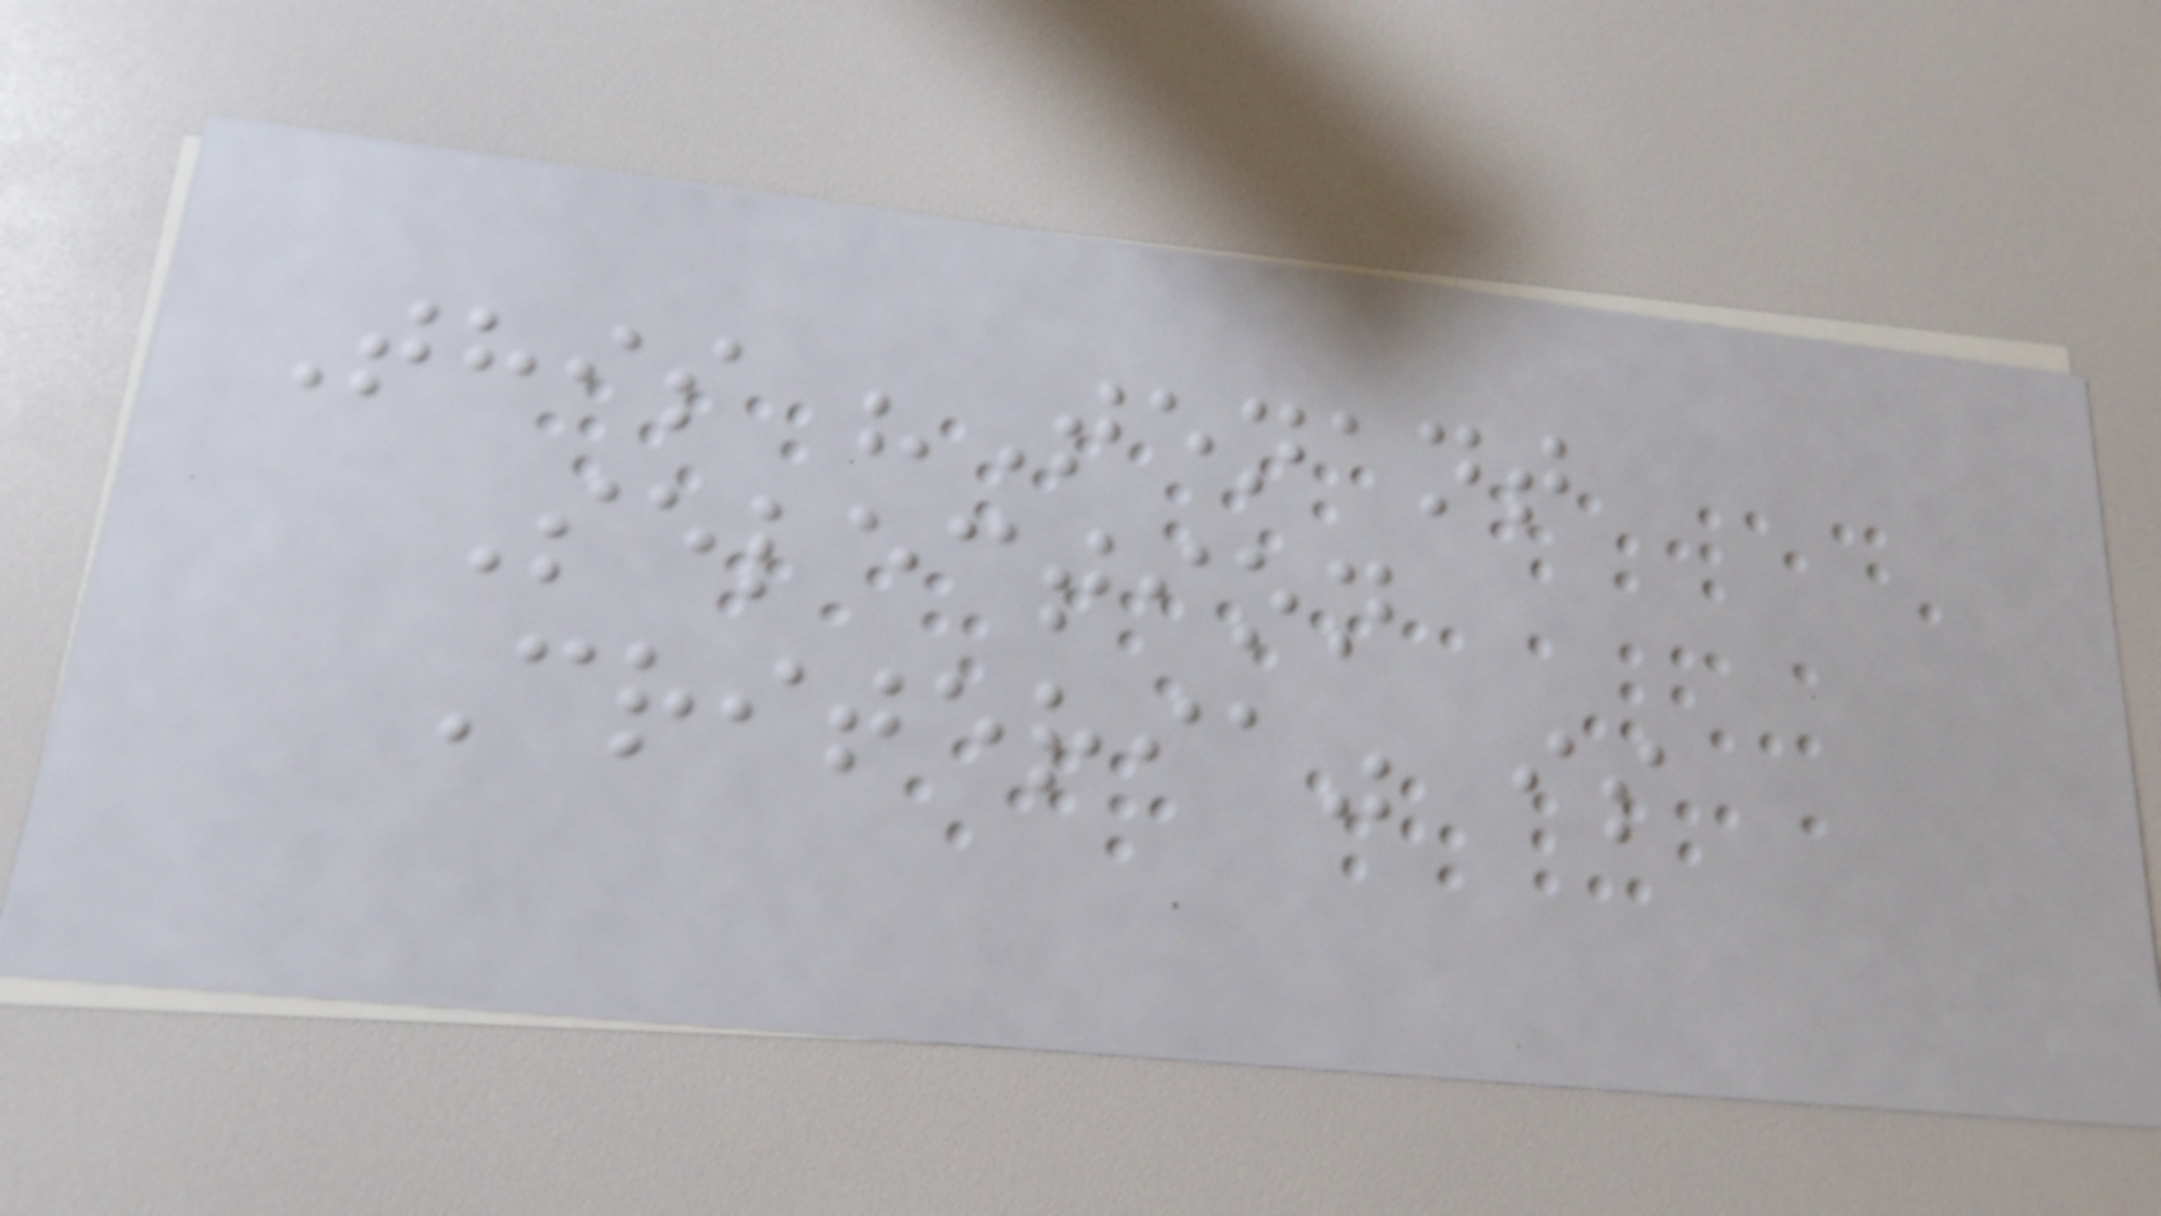This "Tenant
Selection
Criteria" is
